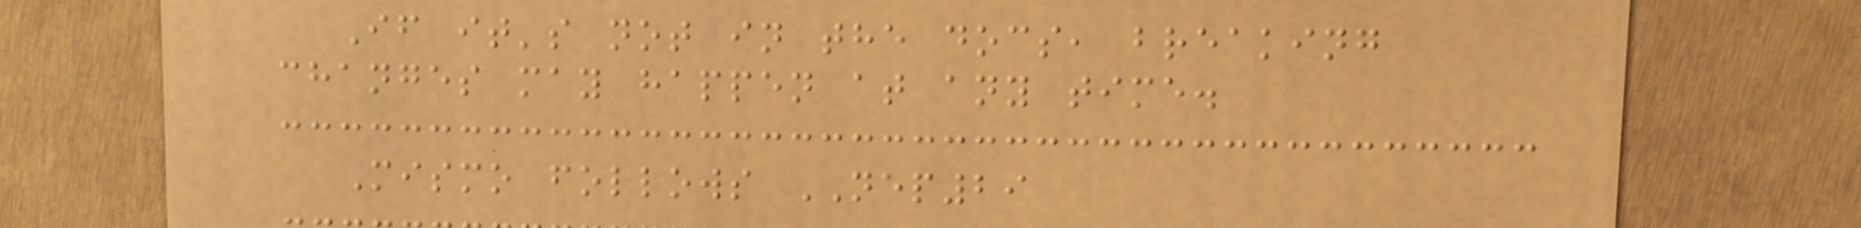If it's not in the docs, breaking
changes may happen at any time.
Mismo follows NEP29
